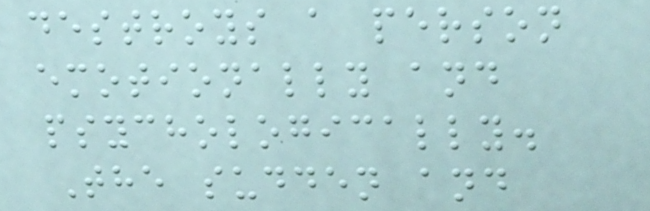destroys a person
emotionally and
psychologically.
The sudden and
